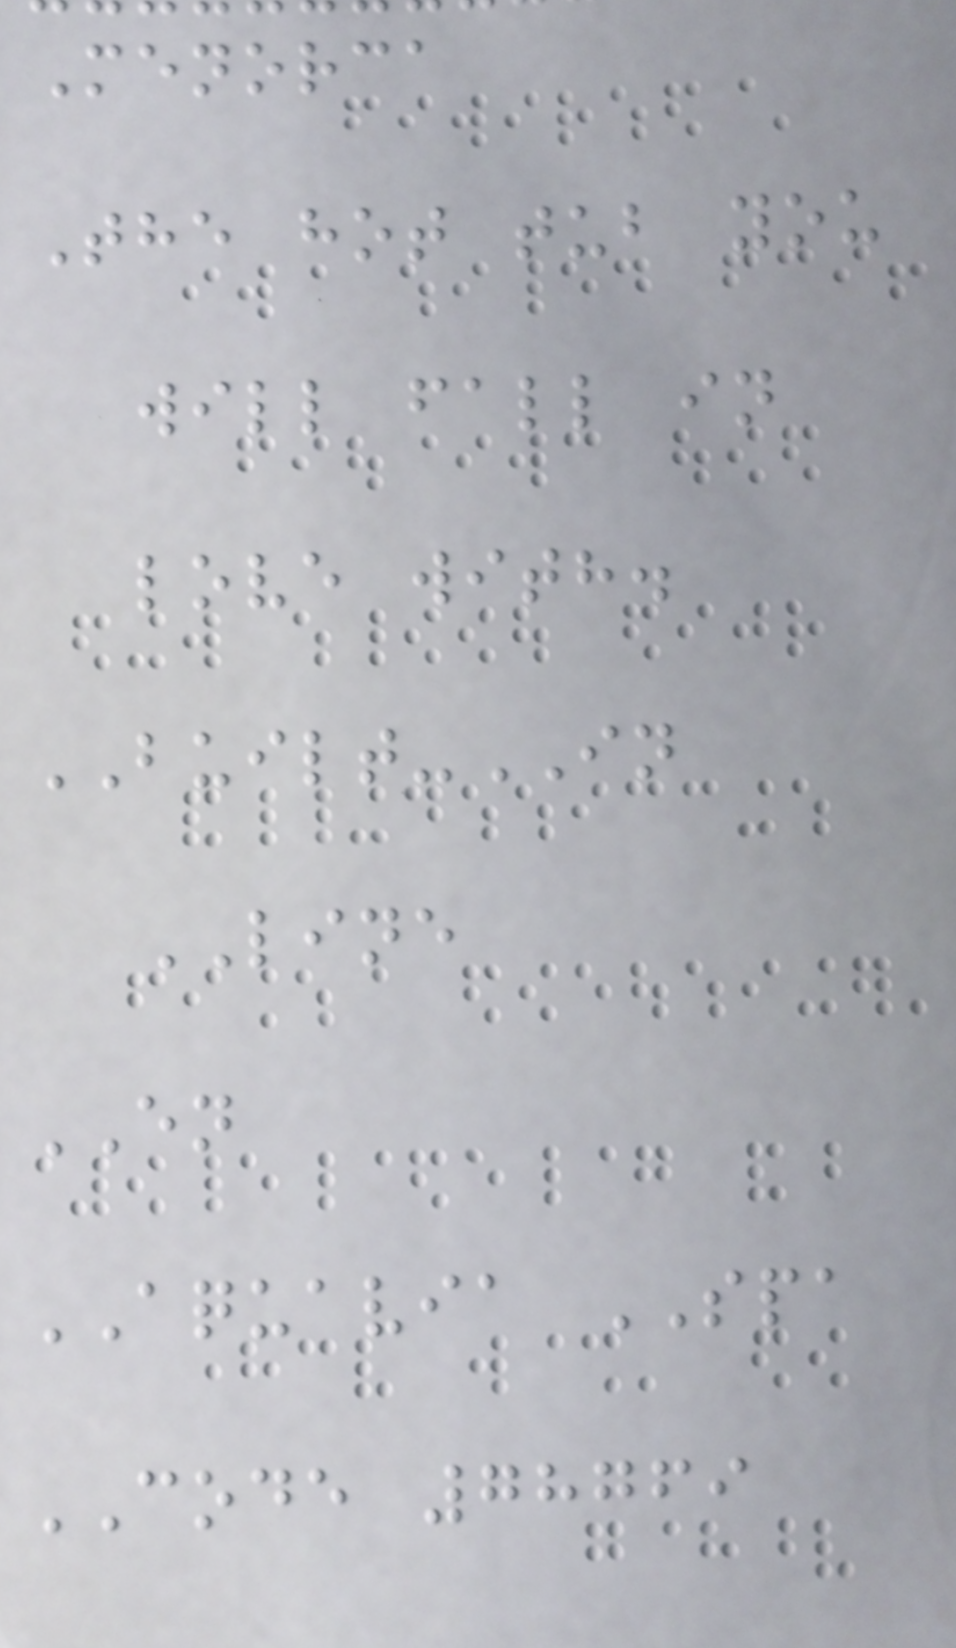Menorca
The hot tub you
will fall in
love with.
BUILT-IN
LINE
EN
AQUAVIA SPA
CODE 78769
